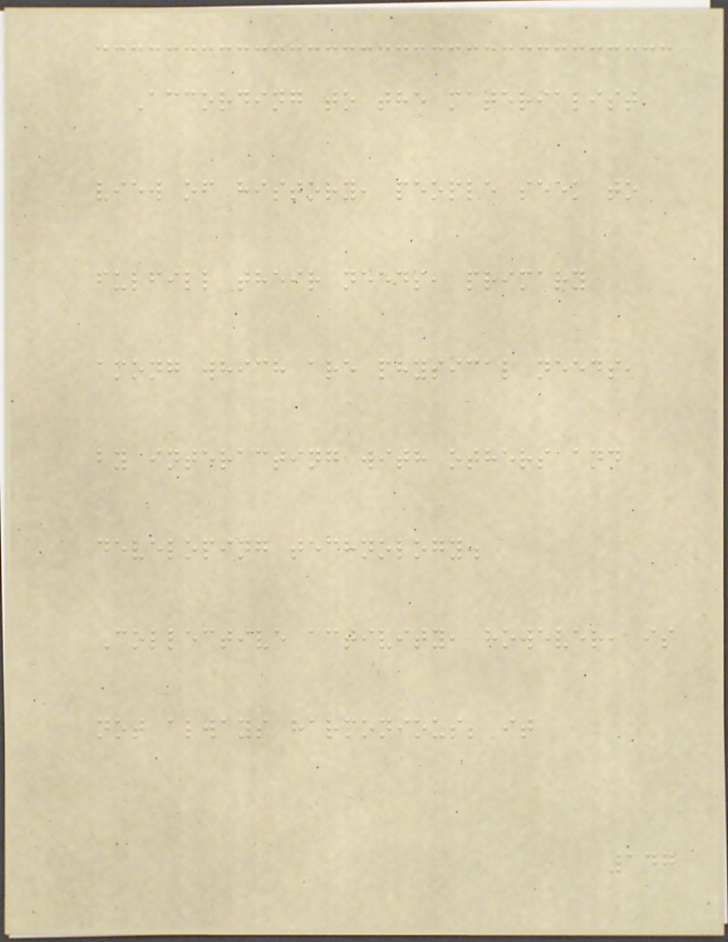According to the materialist
view of history, people seek to
fulfill their needs, primary
among which are physical needs,
by interacting with others and
developing technology.
Collective activity, however, is
not always harmonious; it
147
